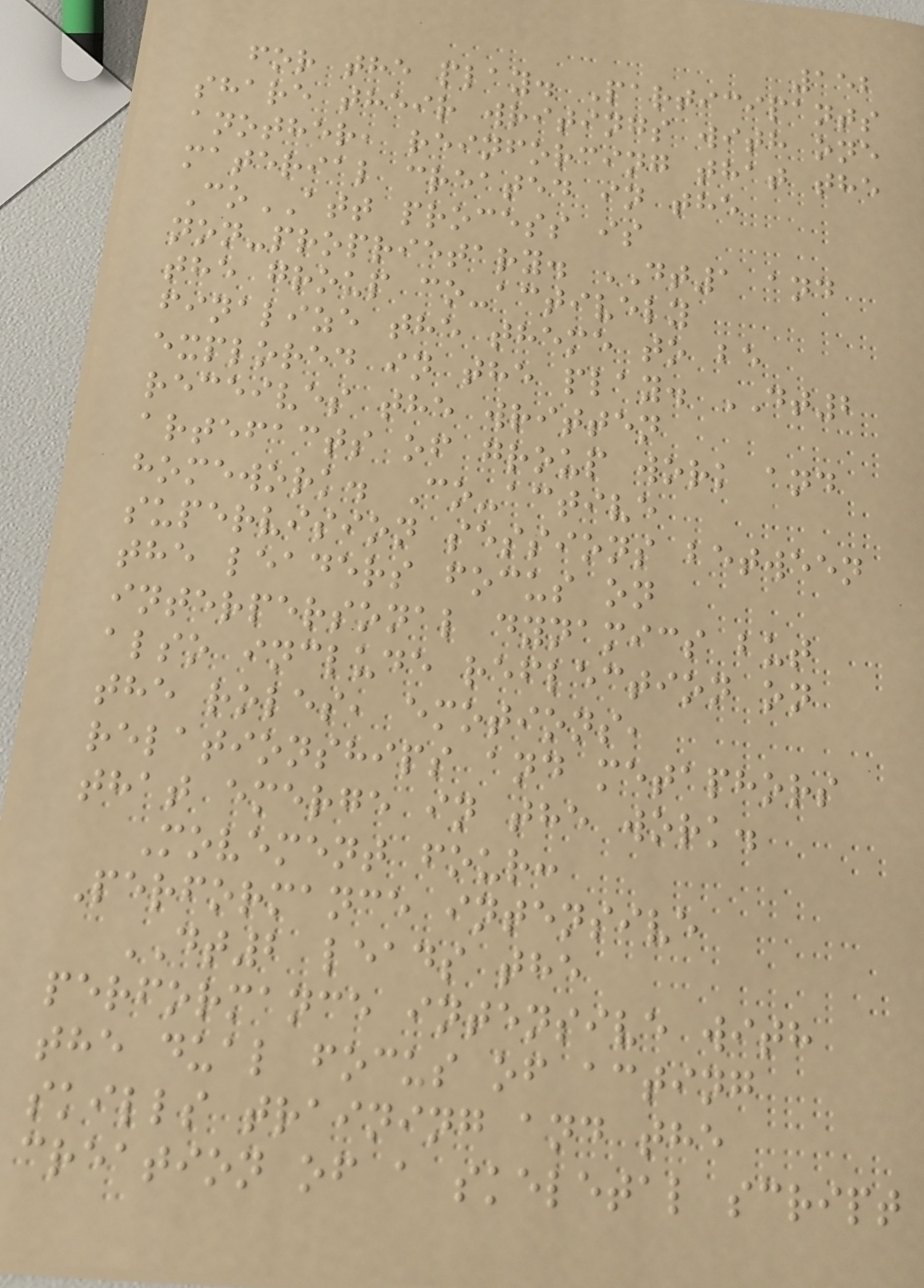152
for the play. Participants
share their writings with one
another, reinforcing that the
material created in the
CoATT process is
non-proprietary. DT1 and
the group co-actively
finalize the theme to be
explored in the play. DT2
receives the written
artefacts of group work and
homework. Co-active
supervision sessions between
the leaders focus on
interpersonal dynamics but
also include reflection on
the roles, emotions,
relationships and metaphors
that emerge in the work.
Movement four:
Performance intensive
DT2 leads the
performance intensive with
the dual focus of acting
skills training and the
creation of a skeletal script
